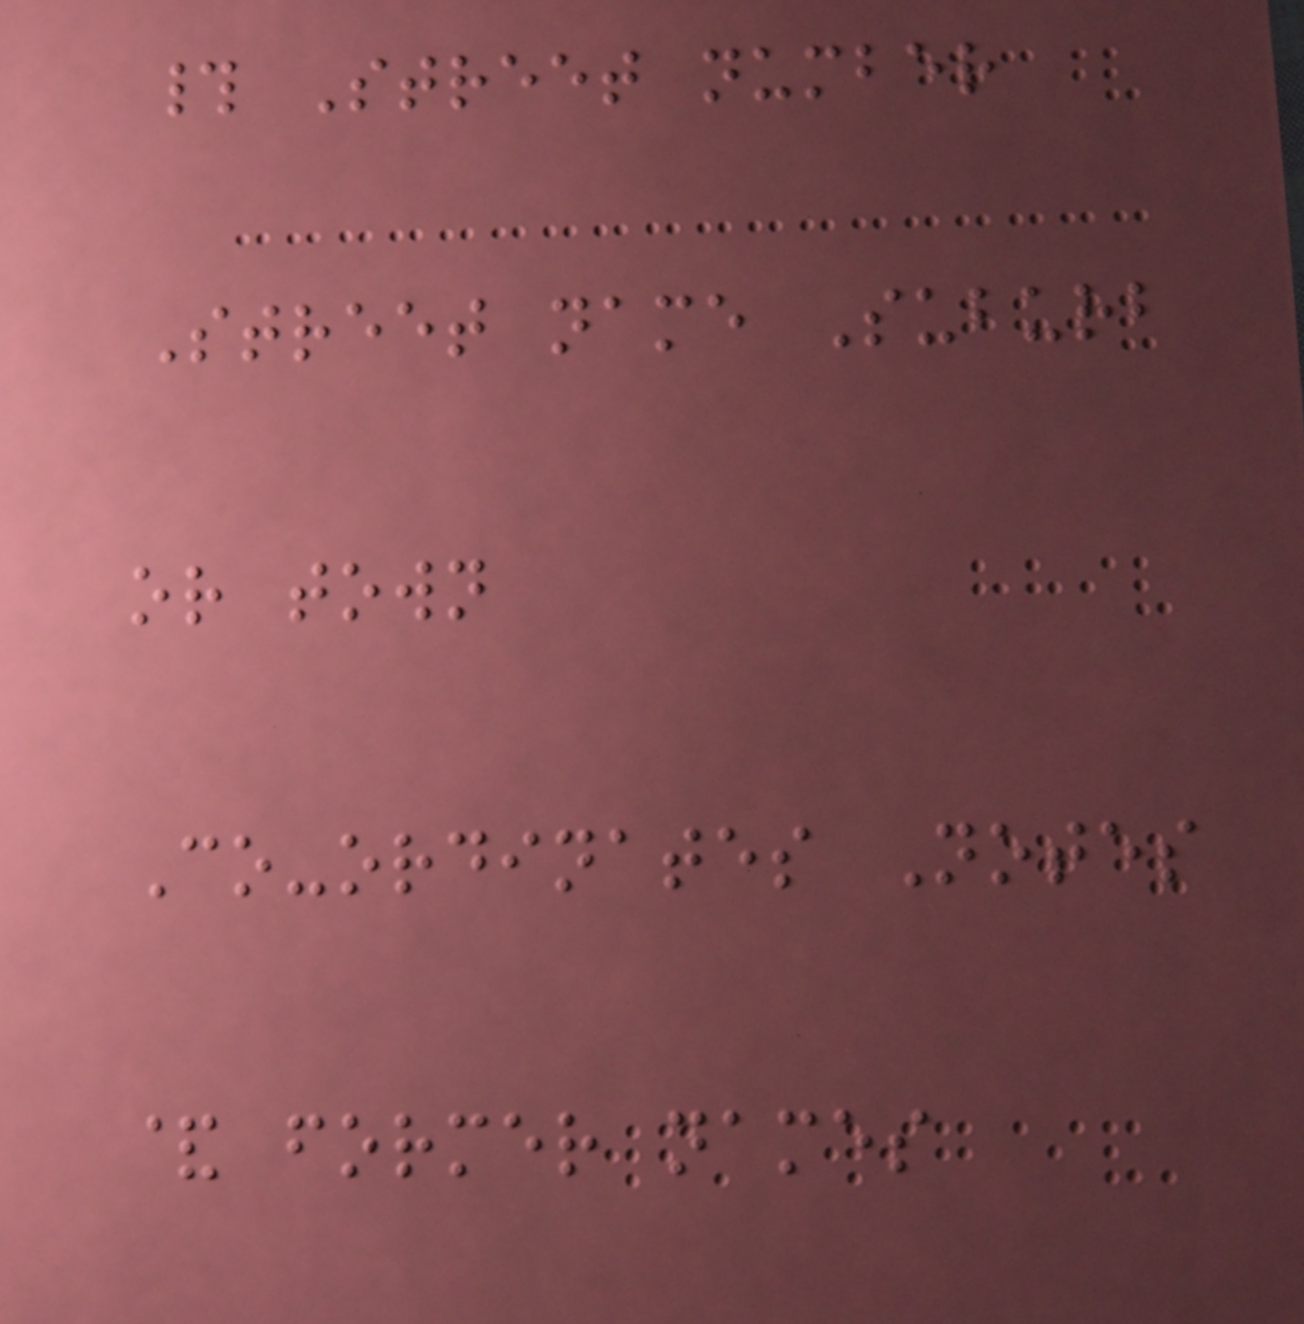# Street number
Street name Suburb
or town
Co-ordinates Notes
& former names
